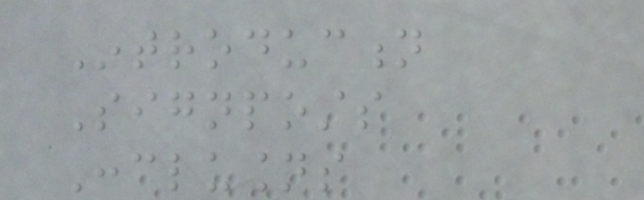Introduction
Signposts
Conclusions
